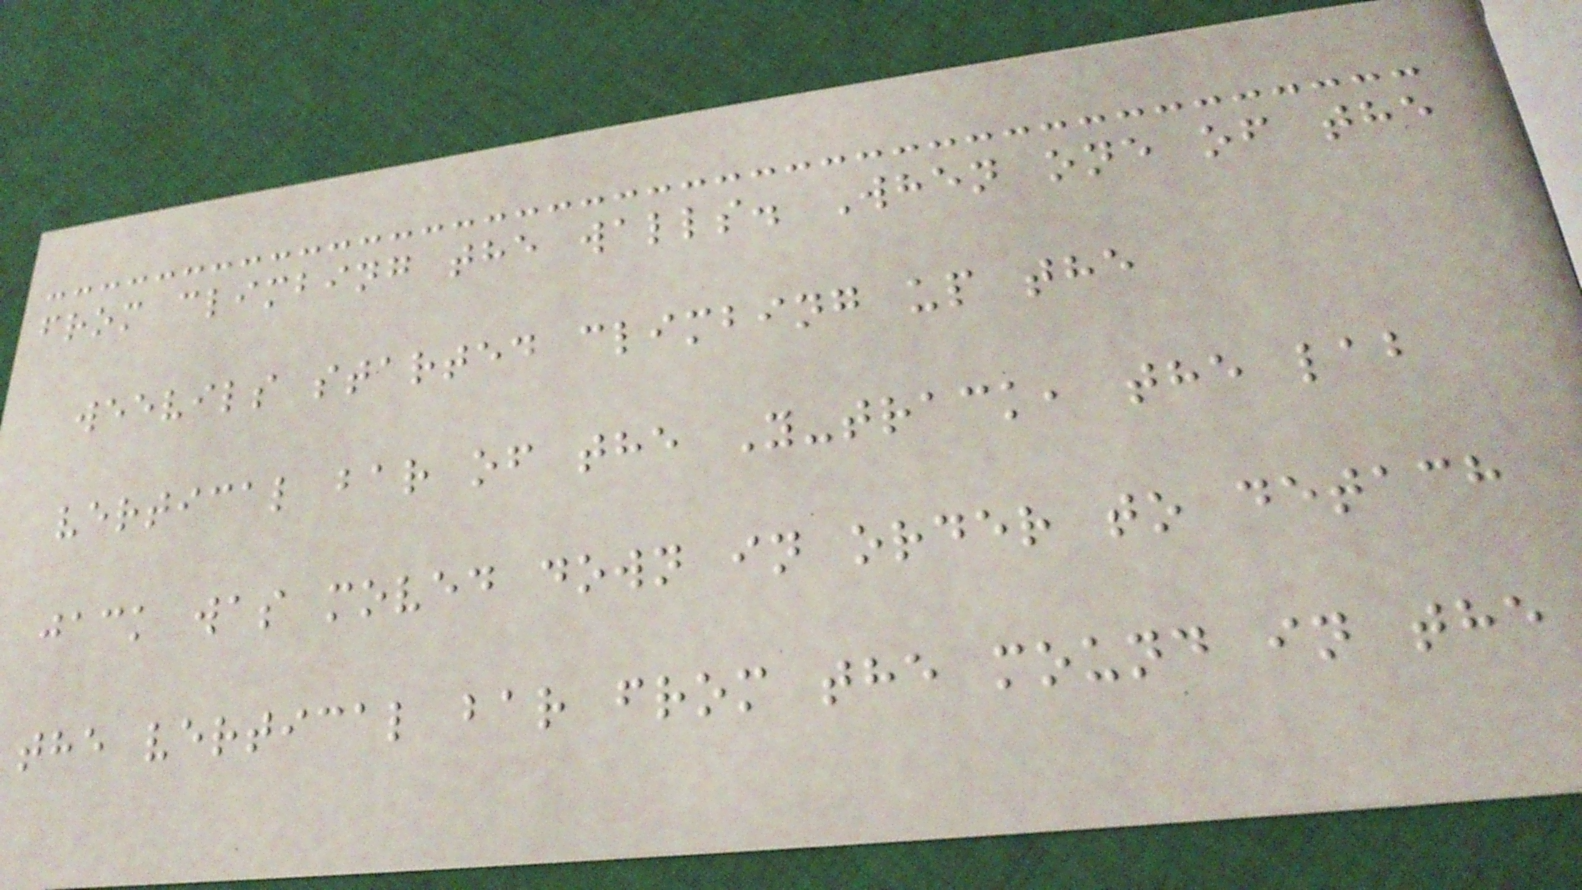from climbing the walls. When one of the
weevils started climbing up the
vertical bar of the Y-track, the lab
jack was moved down in order to detach
the vertical bar from the mound in the
